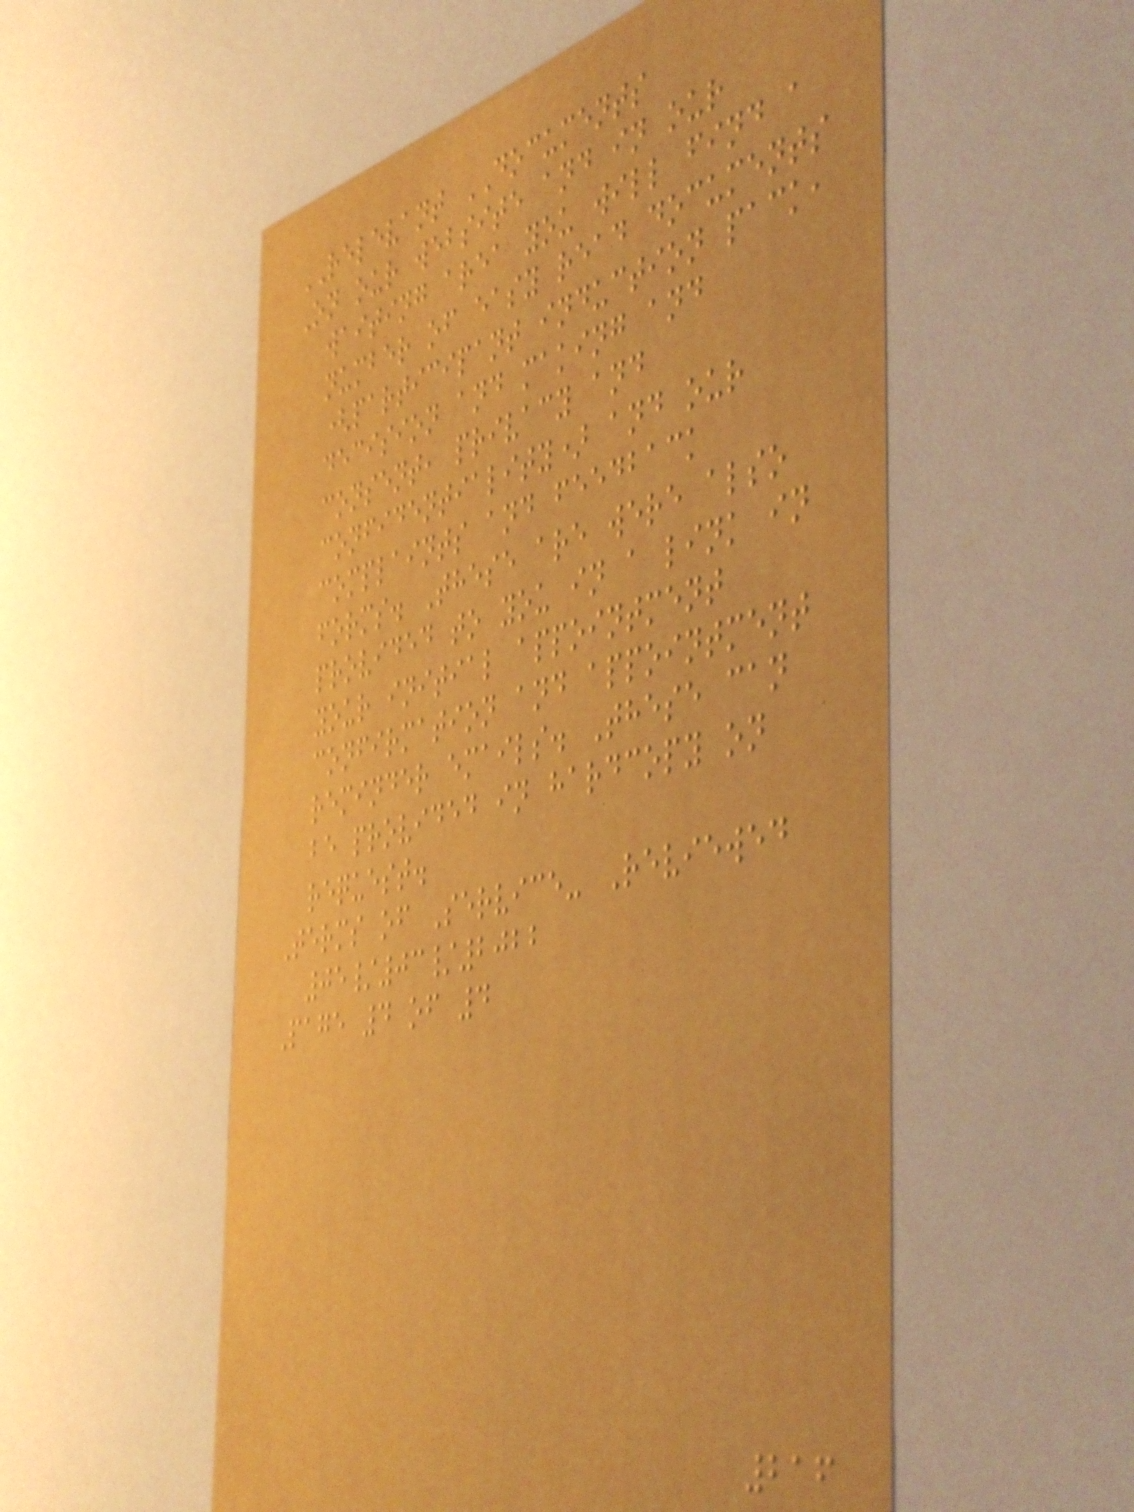RELEVANT DOCUMENTS
On our website and in our
waiting area you will find a
number of easy read documents
(participant induction pack,
decision and making and
consent, privacy and
confidentiality) and our
complaints and feedback
forms. These are were also
provided to you in a link in
your initial appointment
confirmation and appointment
reminder emails. These can
be provided in hardcopy on
request.
Terms of Service- Reviewed
05/03/2022
Page 4 of 4
216
